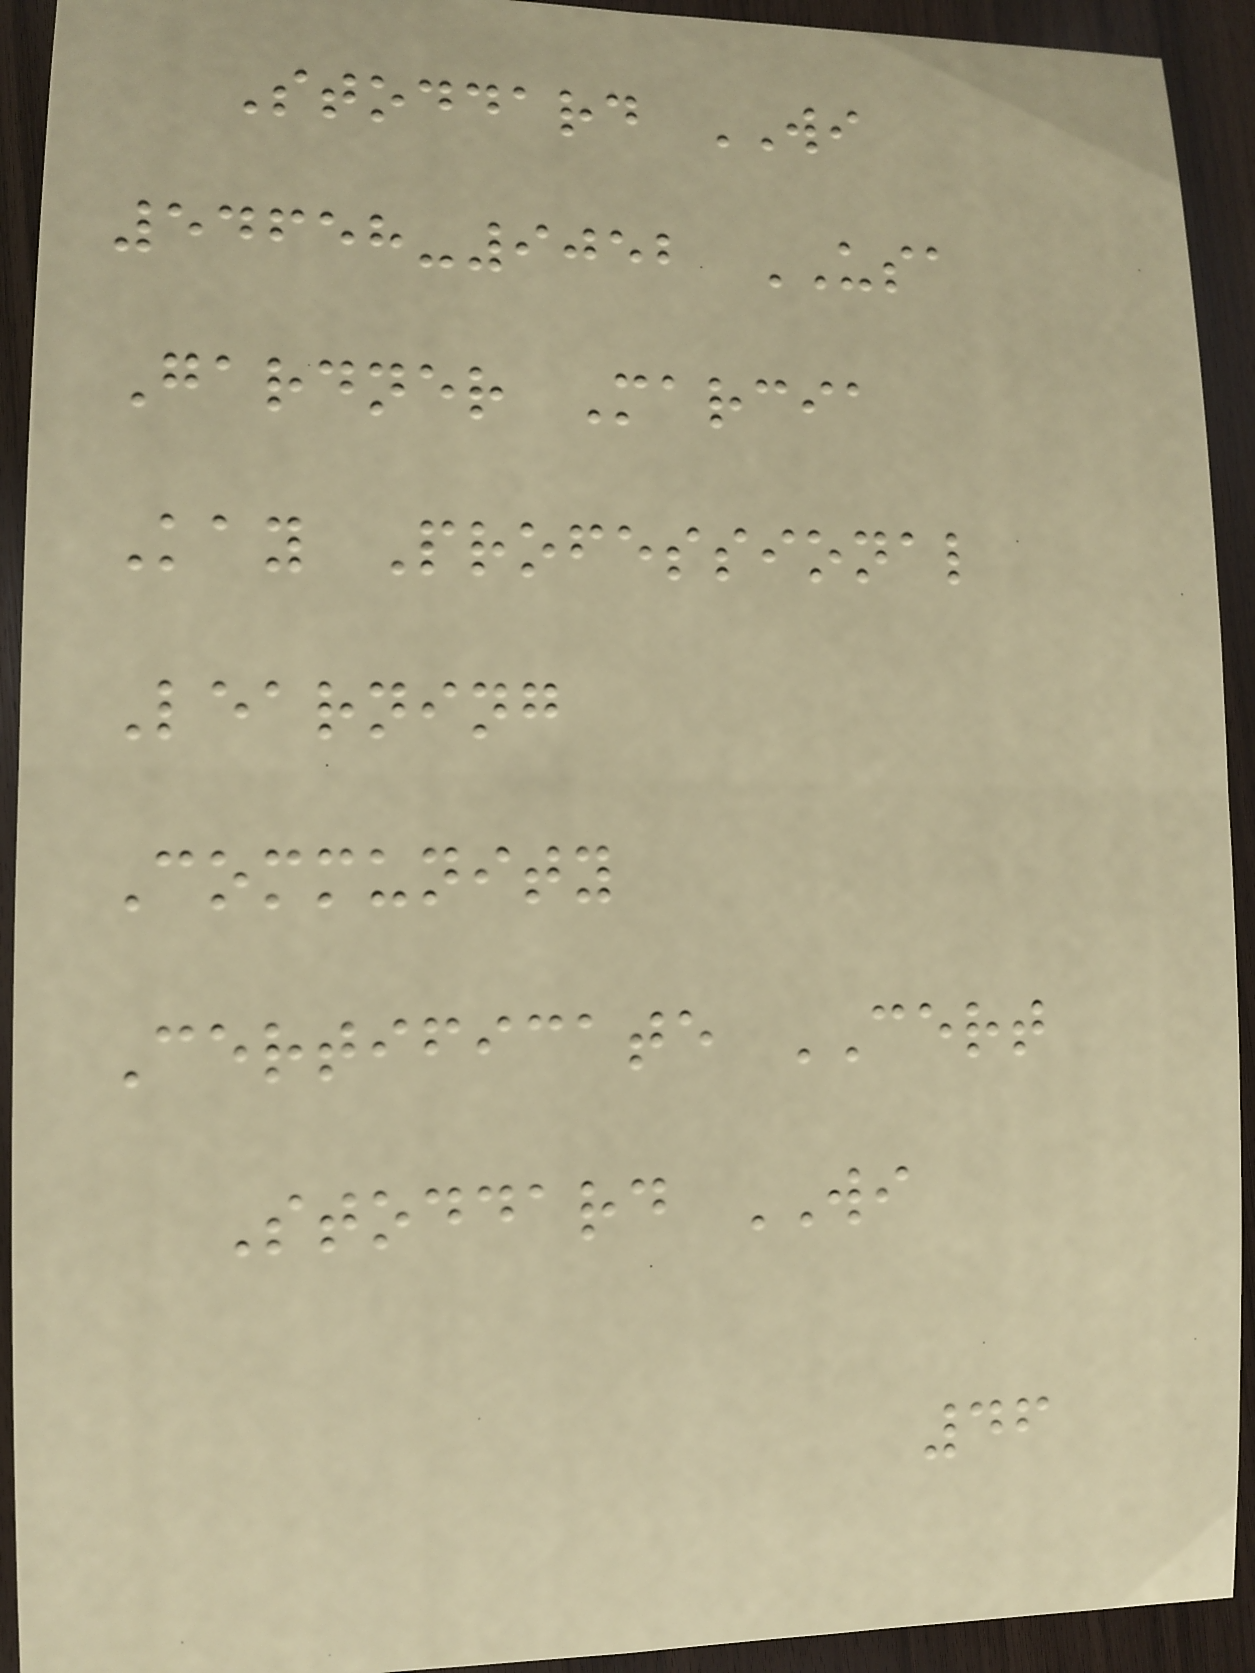Stoddard WI
54658-9052 USA
Gardner Marcia
Kay Professional
Learning
Community
Certificate CERT
Stoddard WI
46
